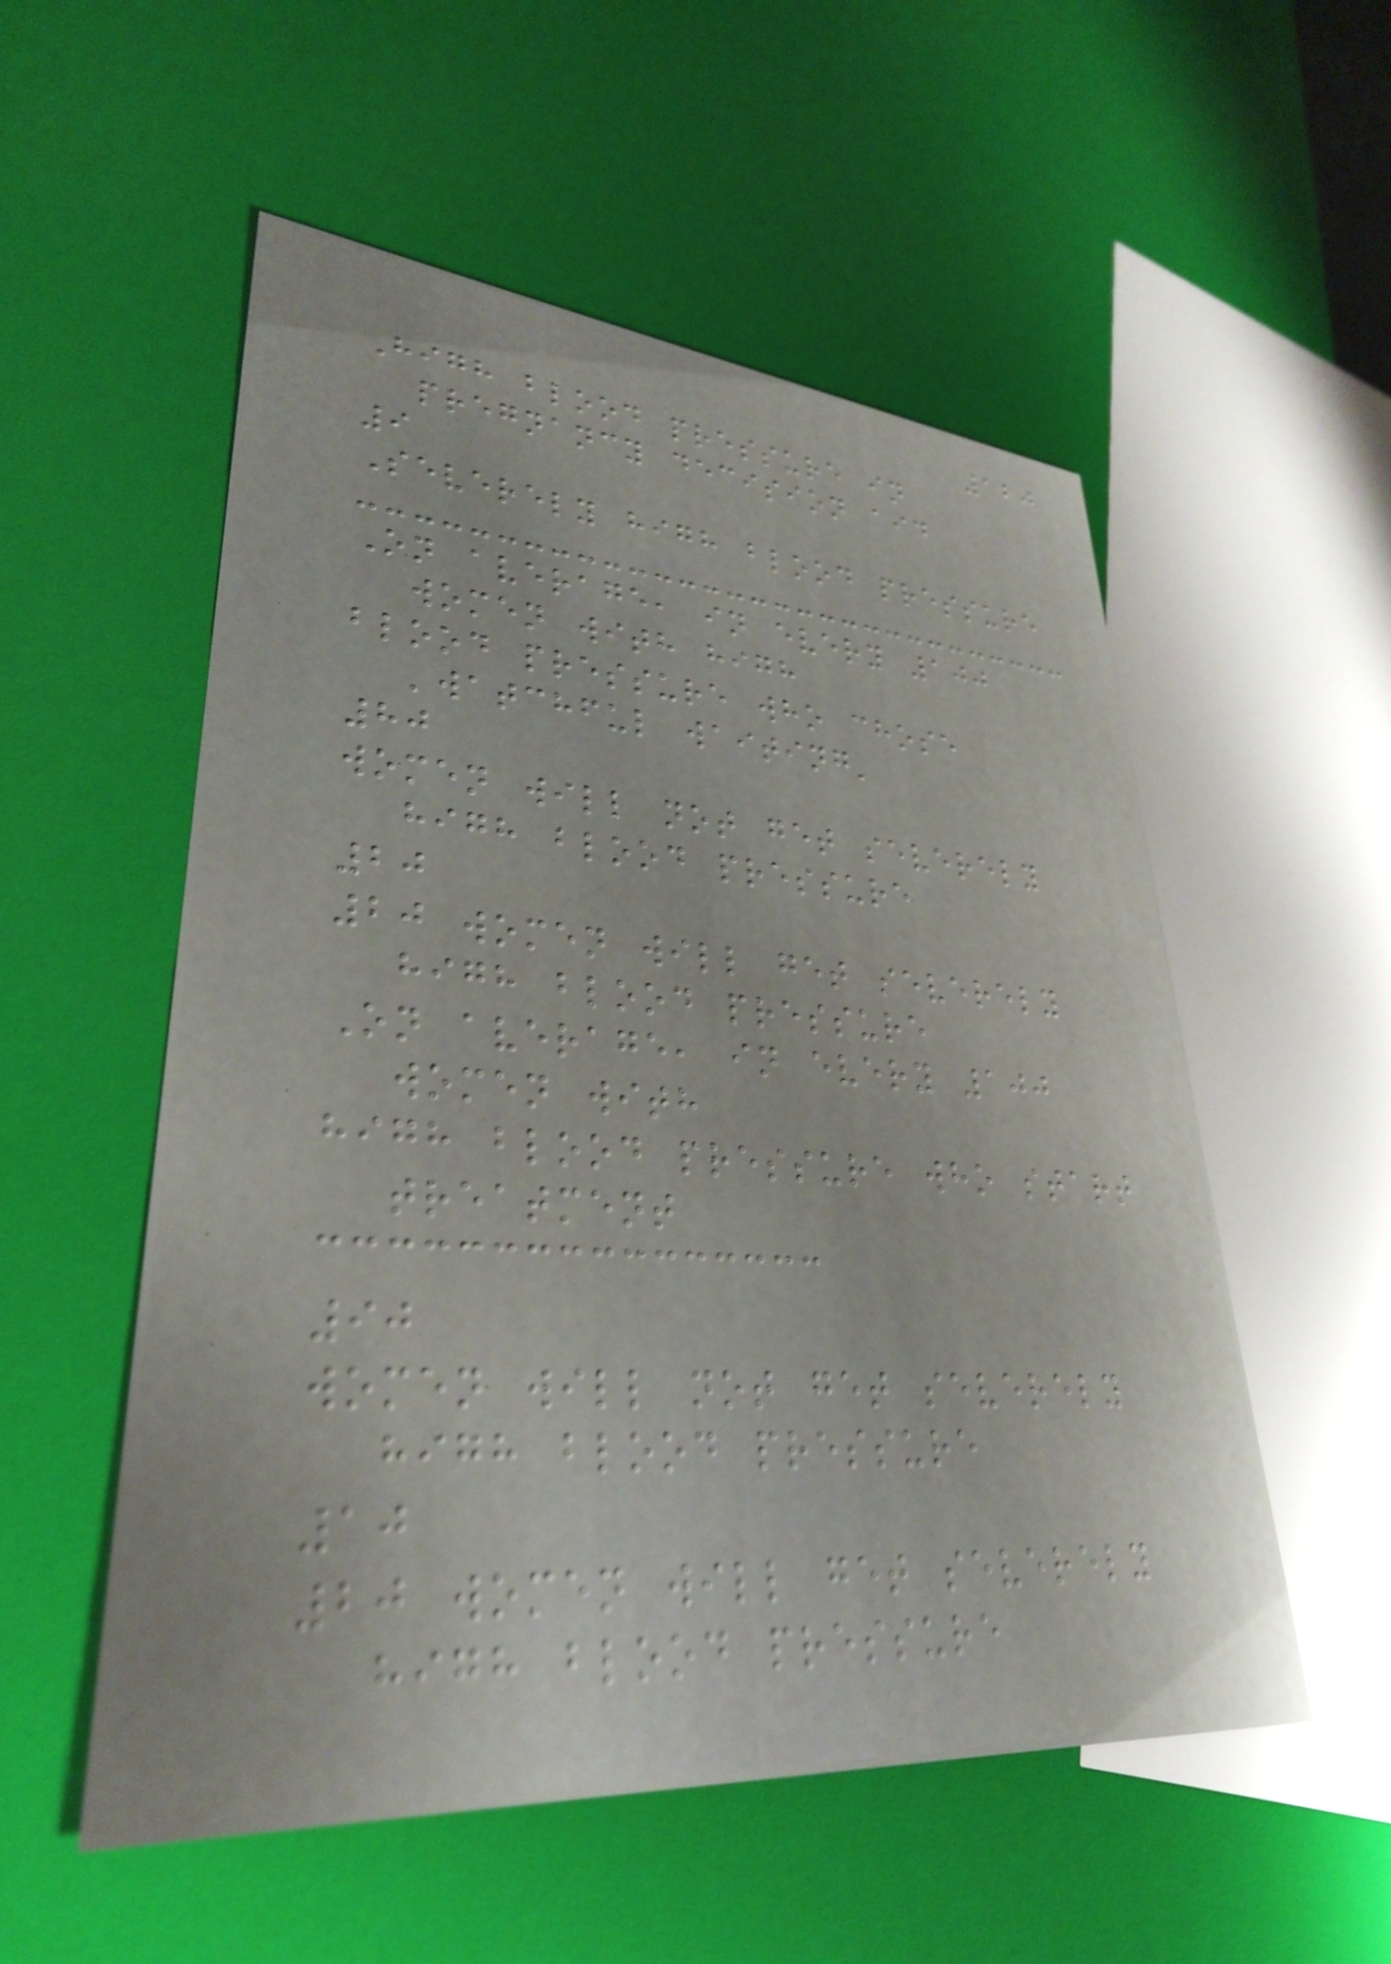120
High blood pressure in
pregnancy decision aid
9
Severely high blood pressure
On average, in every 100
women with high
blood pressure who chose
'watchful waiting'
80
women will not get severely
high blood pressure
20
20 women will get severely
high blood pressure
On average, in every 100
women with
high blood pressure who start
treatment
90
women will not get severely
high blood pressure
10
20 women will get severely
high blood pressure
